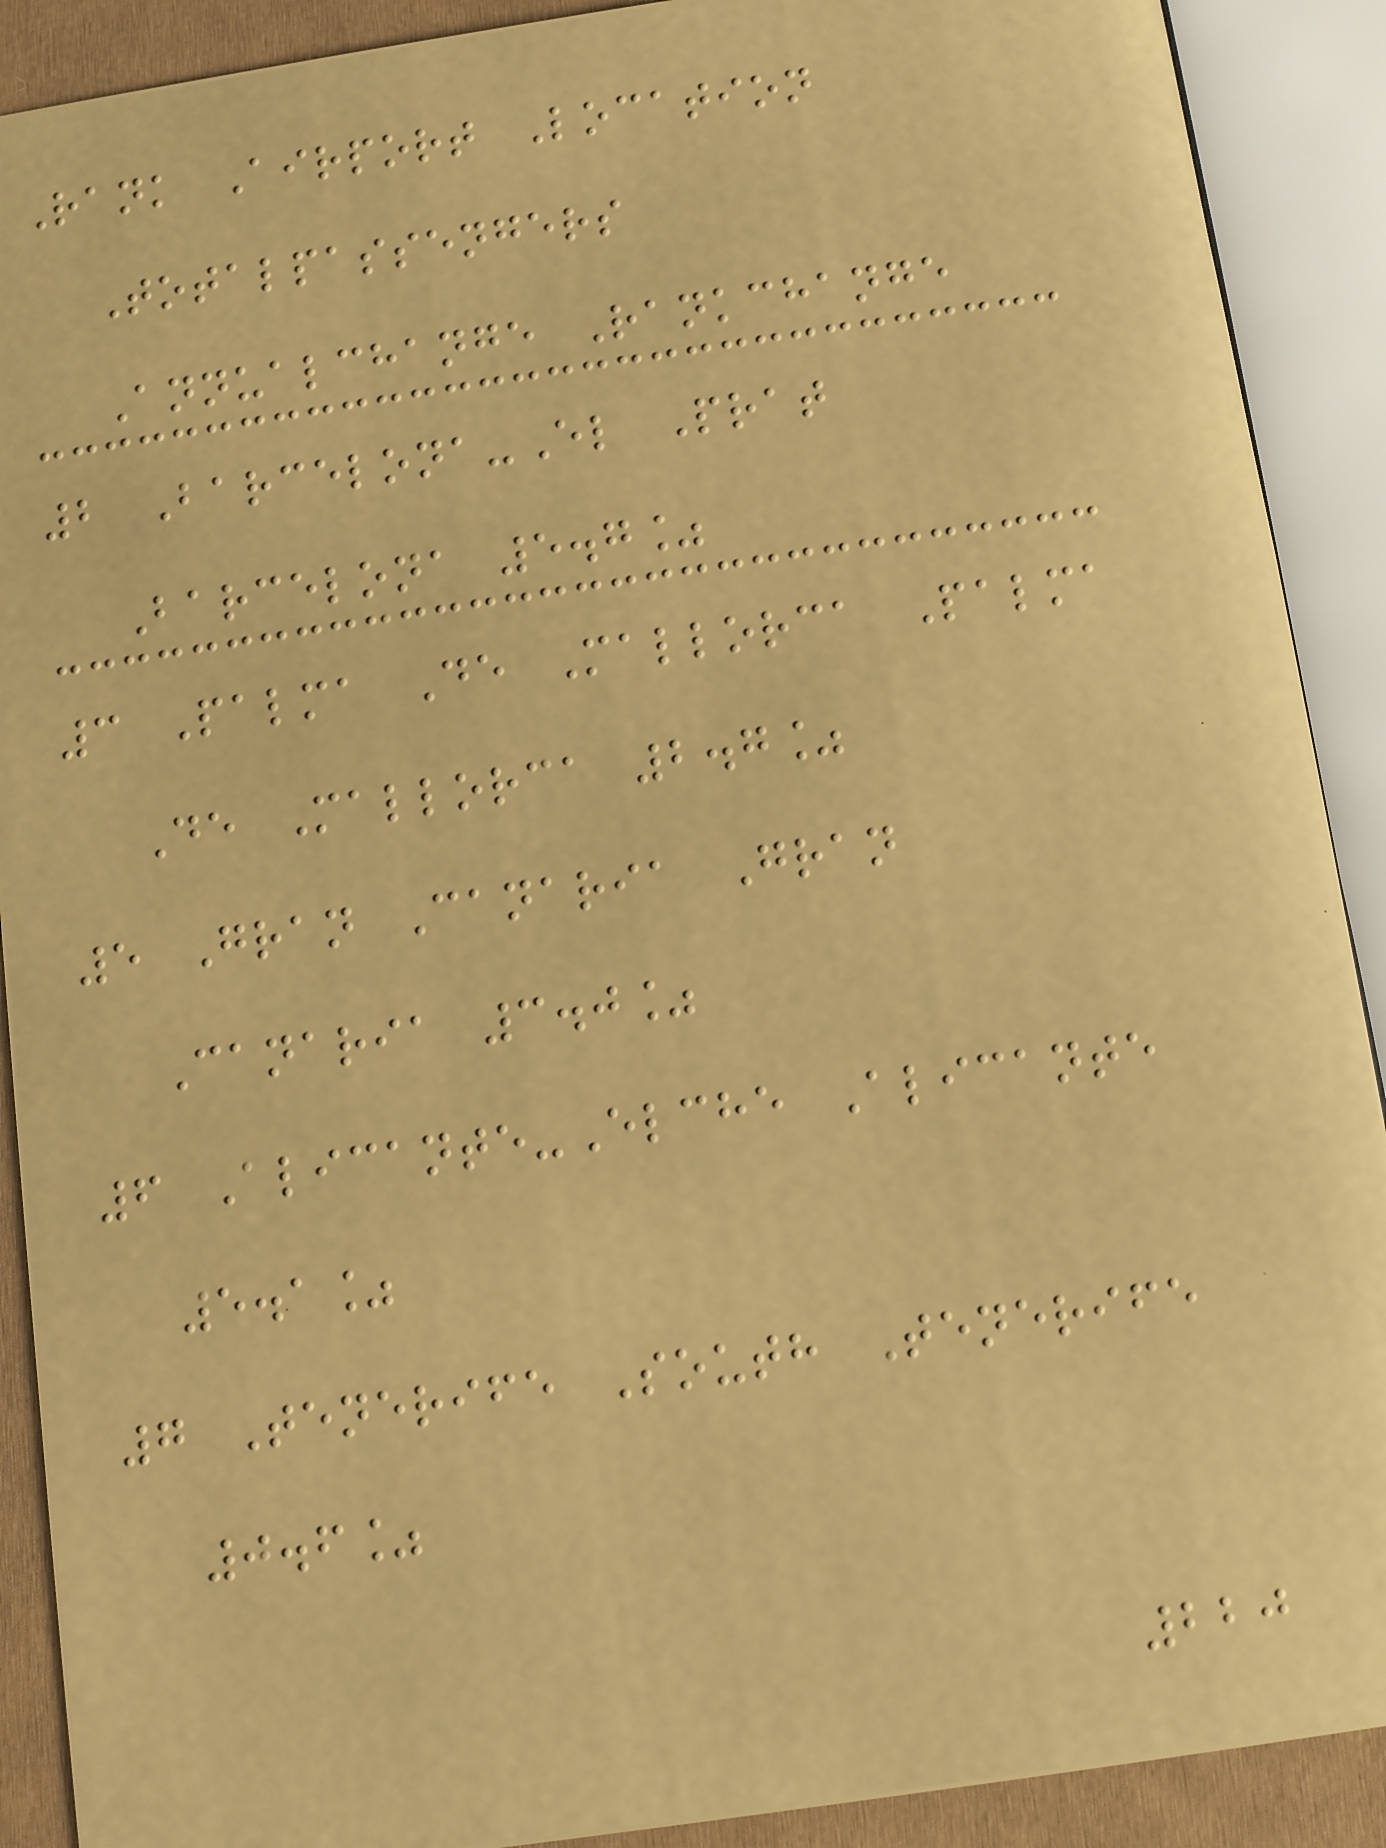Rank Airport Location
Totalpassengers
Annualchange Rankchange
2 Barcelona-El Prat
Barcelona 5.7%
3 Palma De Mallorca Palma
De Mallorca 2.7%
5 Gran Canaria Gran
Canaria 3.0%
6 Alicante-Elche Alicante
5.1%
7 Tenerife South Tenerife
0.6%
220
